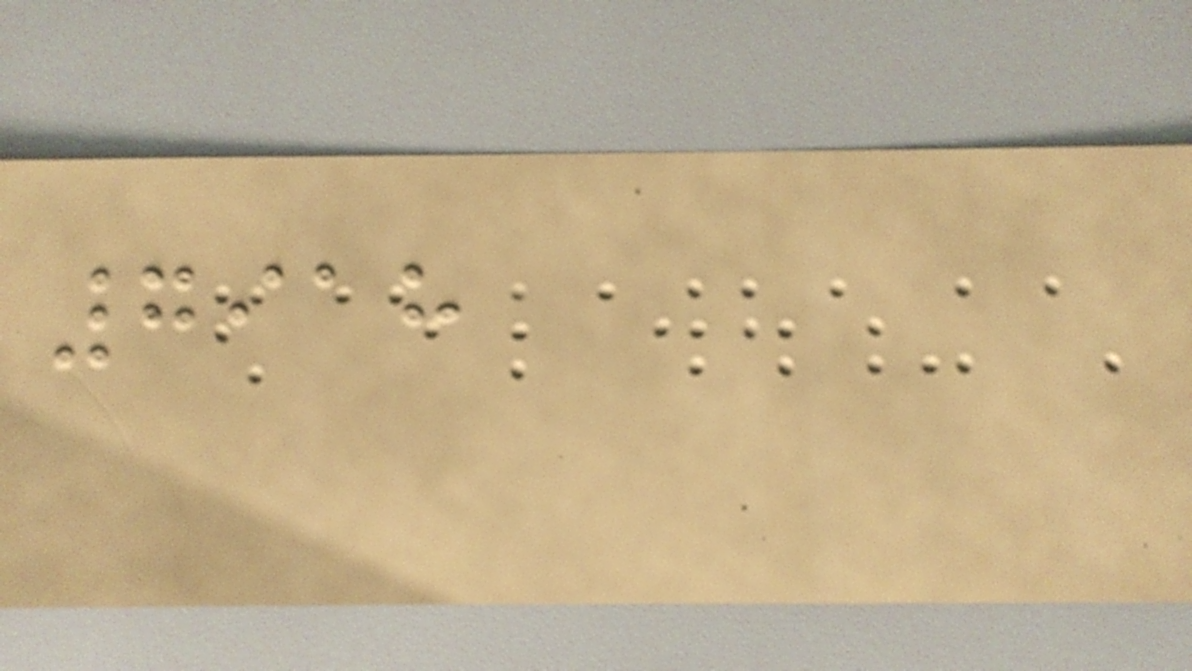7918
